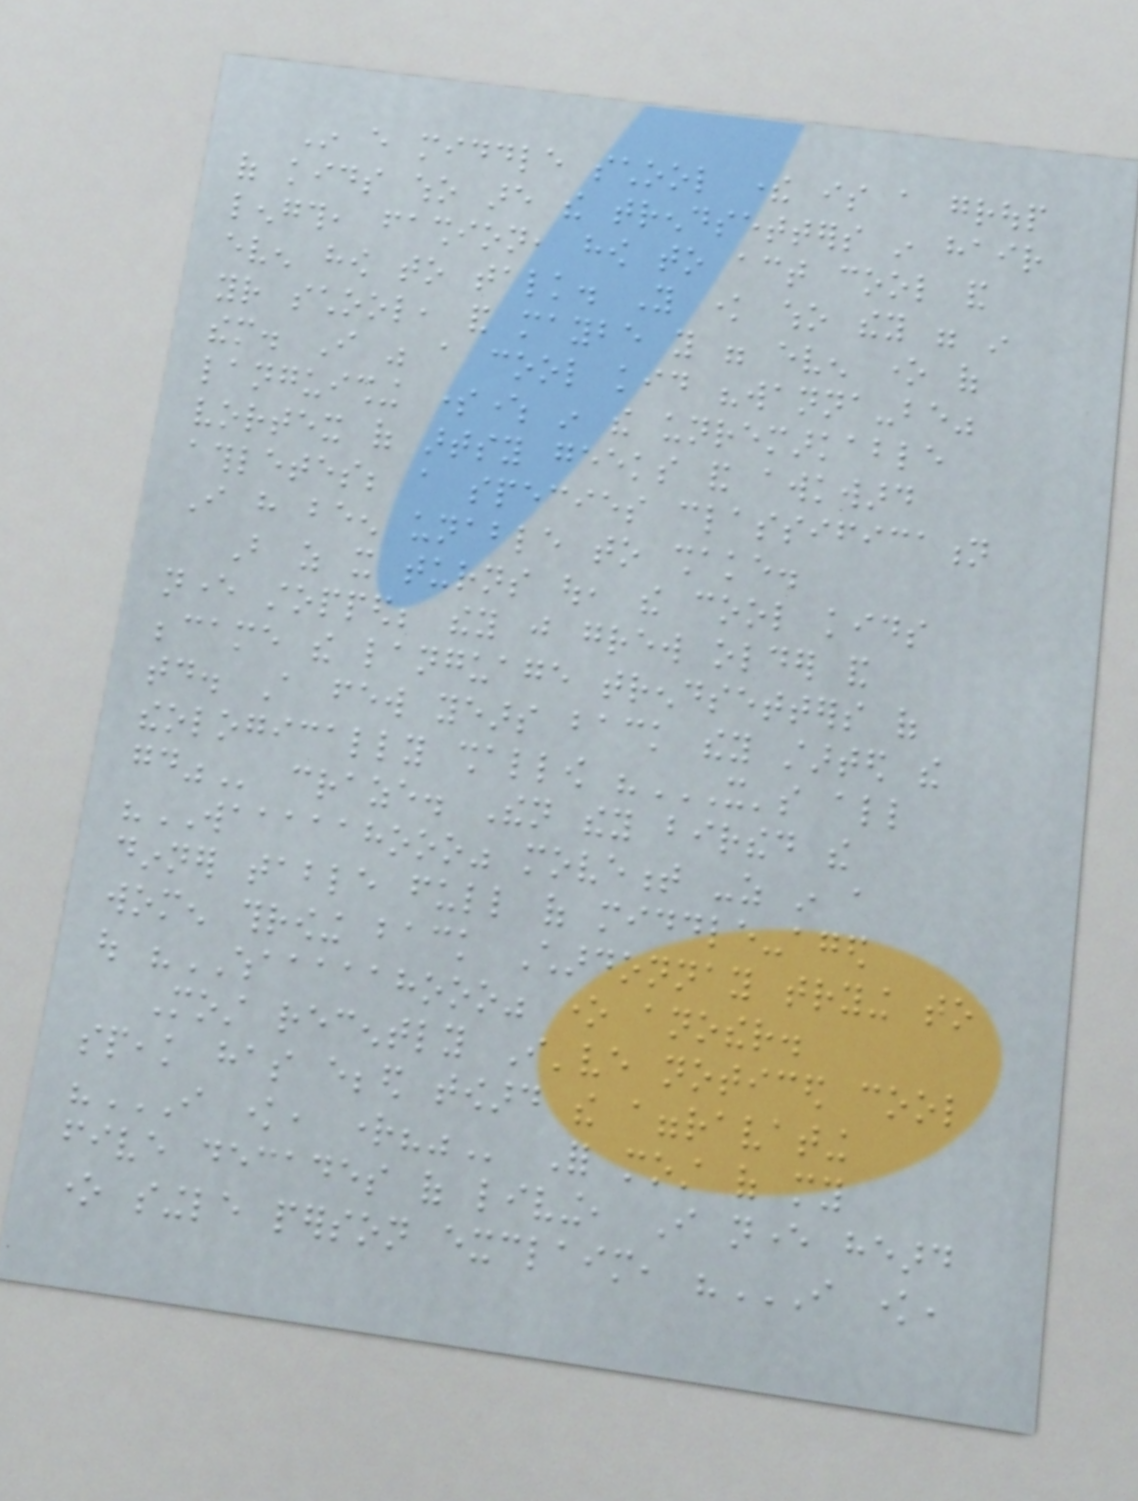In every middle school there is a group
of kids who are the trendsetters in hair
length, fashion, how to act cool and
even how to talk. You know who they were in
your school, and maybe you were even one of
them. I was a cool kid "wanna-be"
languishing somewhere in the unremarkable
vortex of artsy geeks and awkward
athletes; a species classification
I have been unable to shake.
But as it turns out, the cool kids
never stopped; they just grew older and
became the language trendsetters of
today. A few years back they started the
theologically shallow "IT'S ALL
GOOD" craze. Then they birthed the
"WAAAAAHOOO" movement -as in a
dinner table full of middle-aged
women throwing back Chardonnay trying to
out "WHAAAAAHOOO" one another.
Most recently I've noticed cool
speak has ebbed toward the aggravating
"I KNOW, RIGHT?" For most of my
five decades of living, I never heard
one single person exclaim, "I KNOW,
